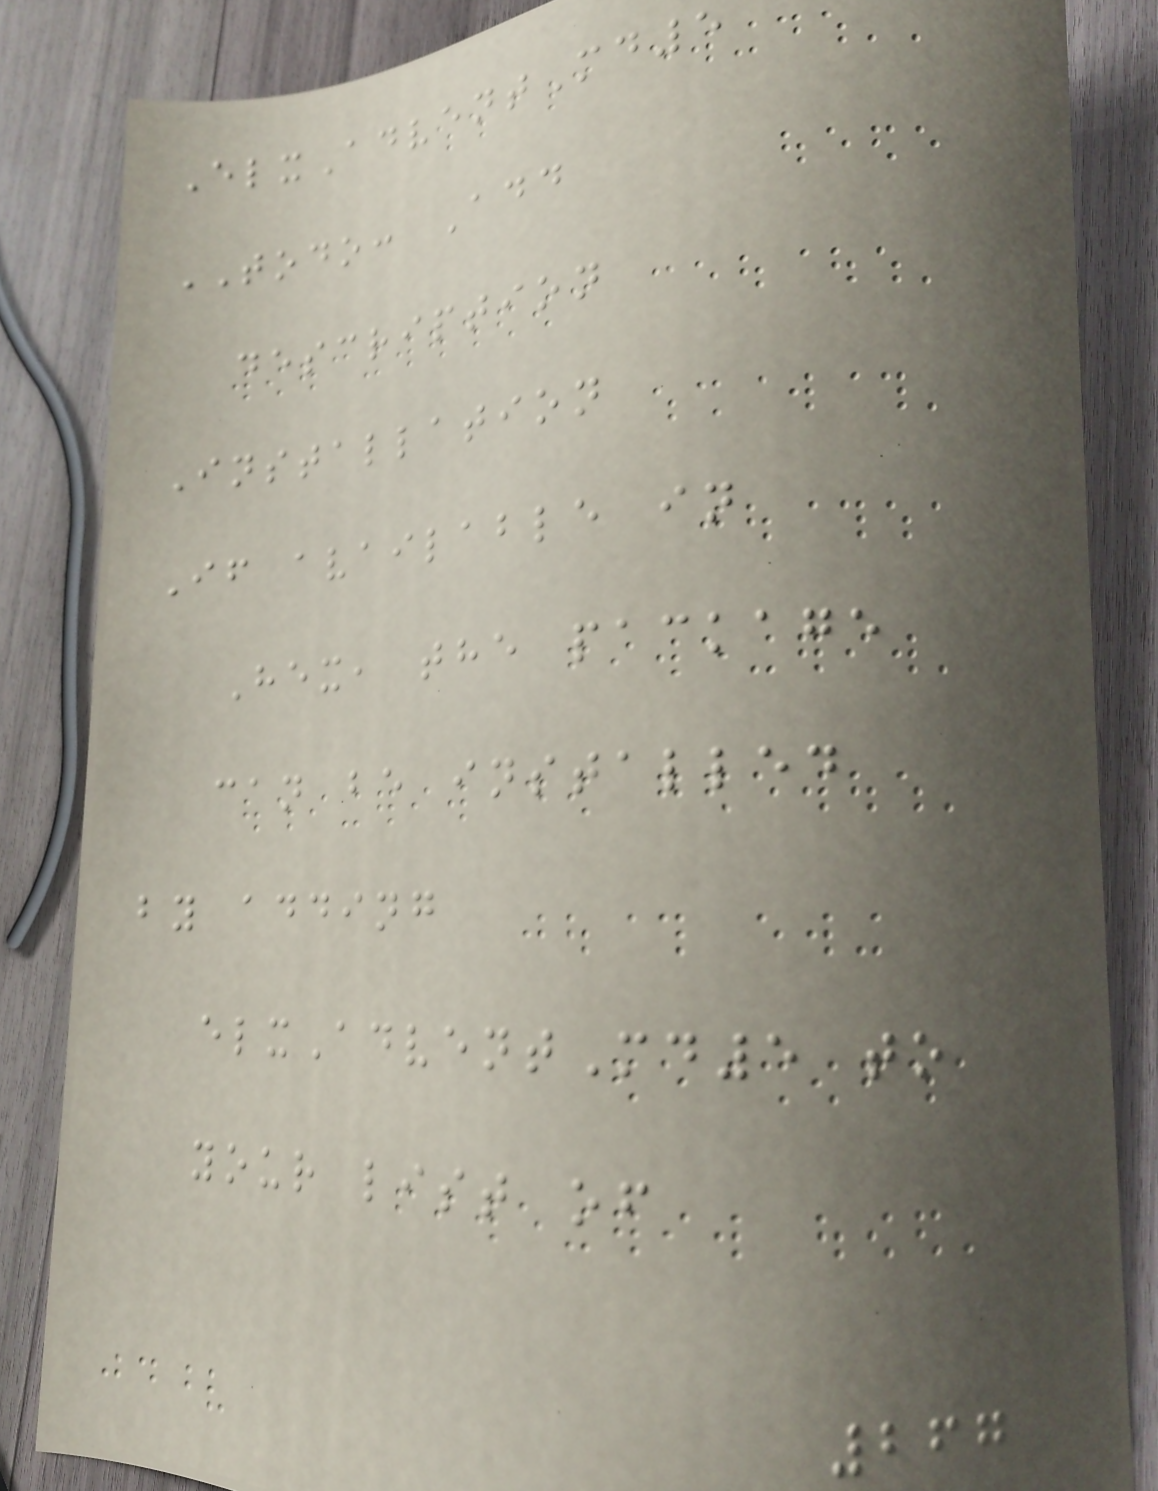ElxAdventMd5
TODO: Add
description
Installation
If available in
Hex, the package
can be installed
by adding
elxAdventMd5 to
your list of
267
